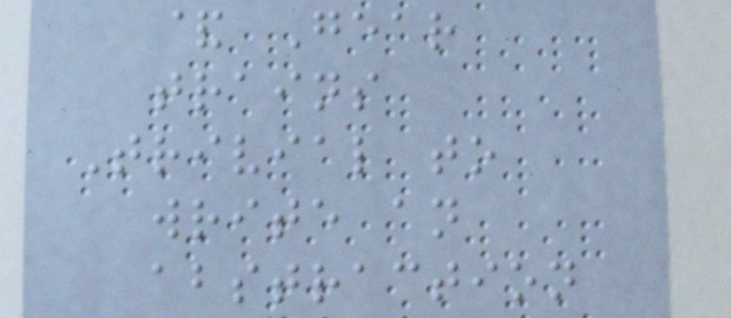& Gear
trains
Trivial to
write an
abstraction
